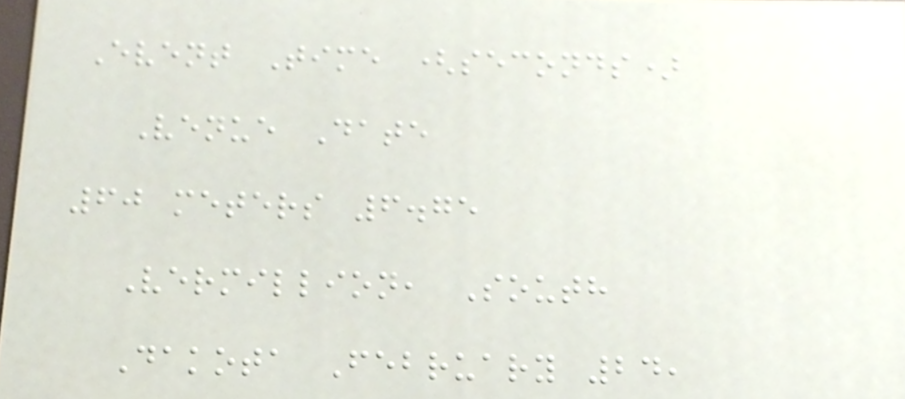Event Time (seconds)
Venue Date
60 meters 6.75
Vermillion, South
Dakota February 24,
